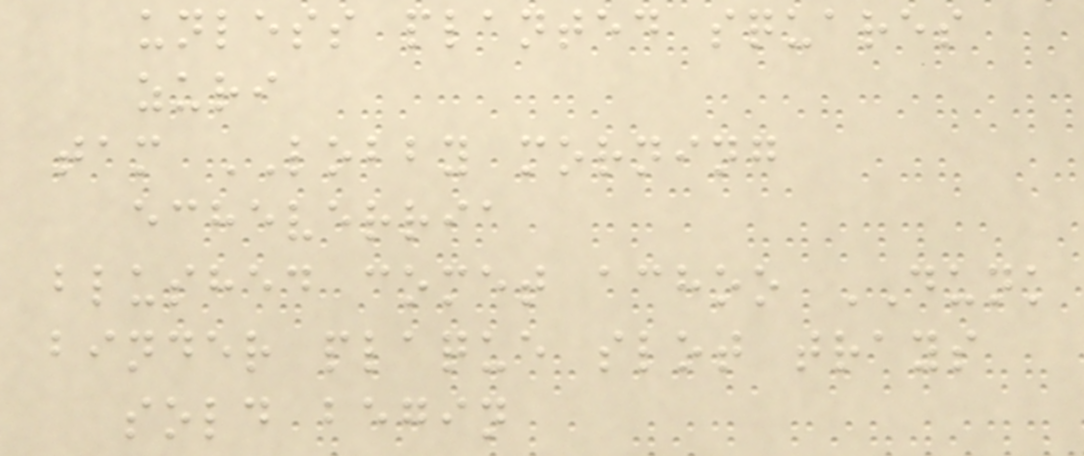unless planted squares
zuri
tam LOBBY morning
echeverria
blushed comet achoo DUNK
binder plaque slot trays
sold begin
